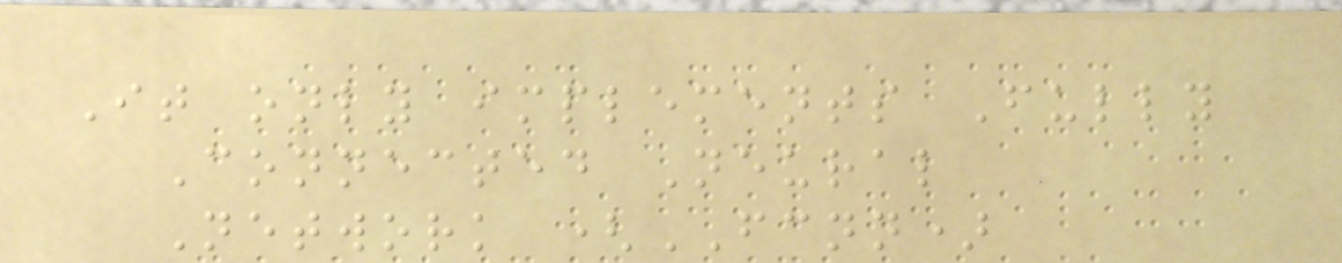It only implements Fully
Connected Neural
Network (FCNN)
